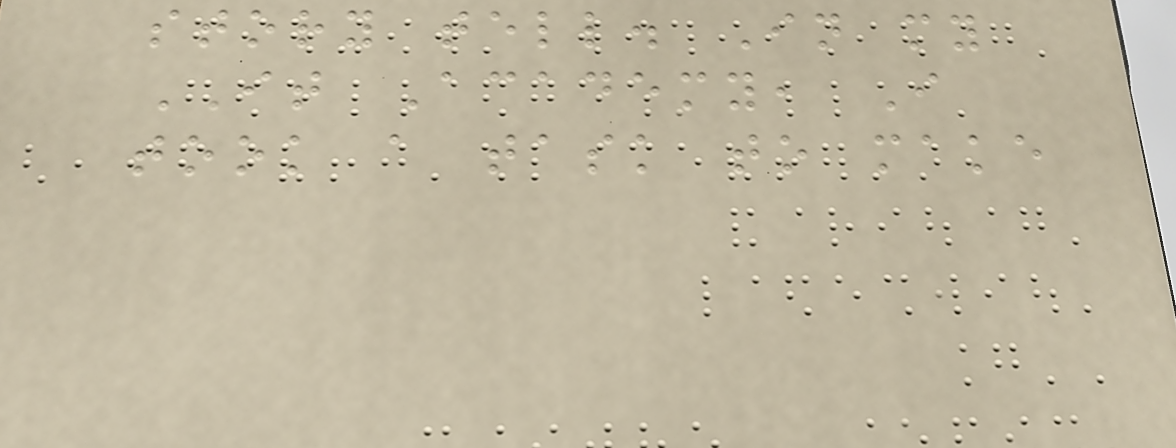story tell. In my
IT Academy, I
took a task to make
